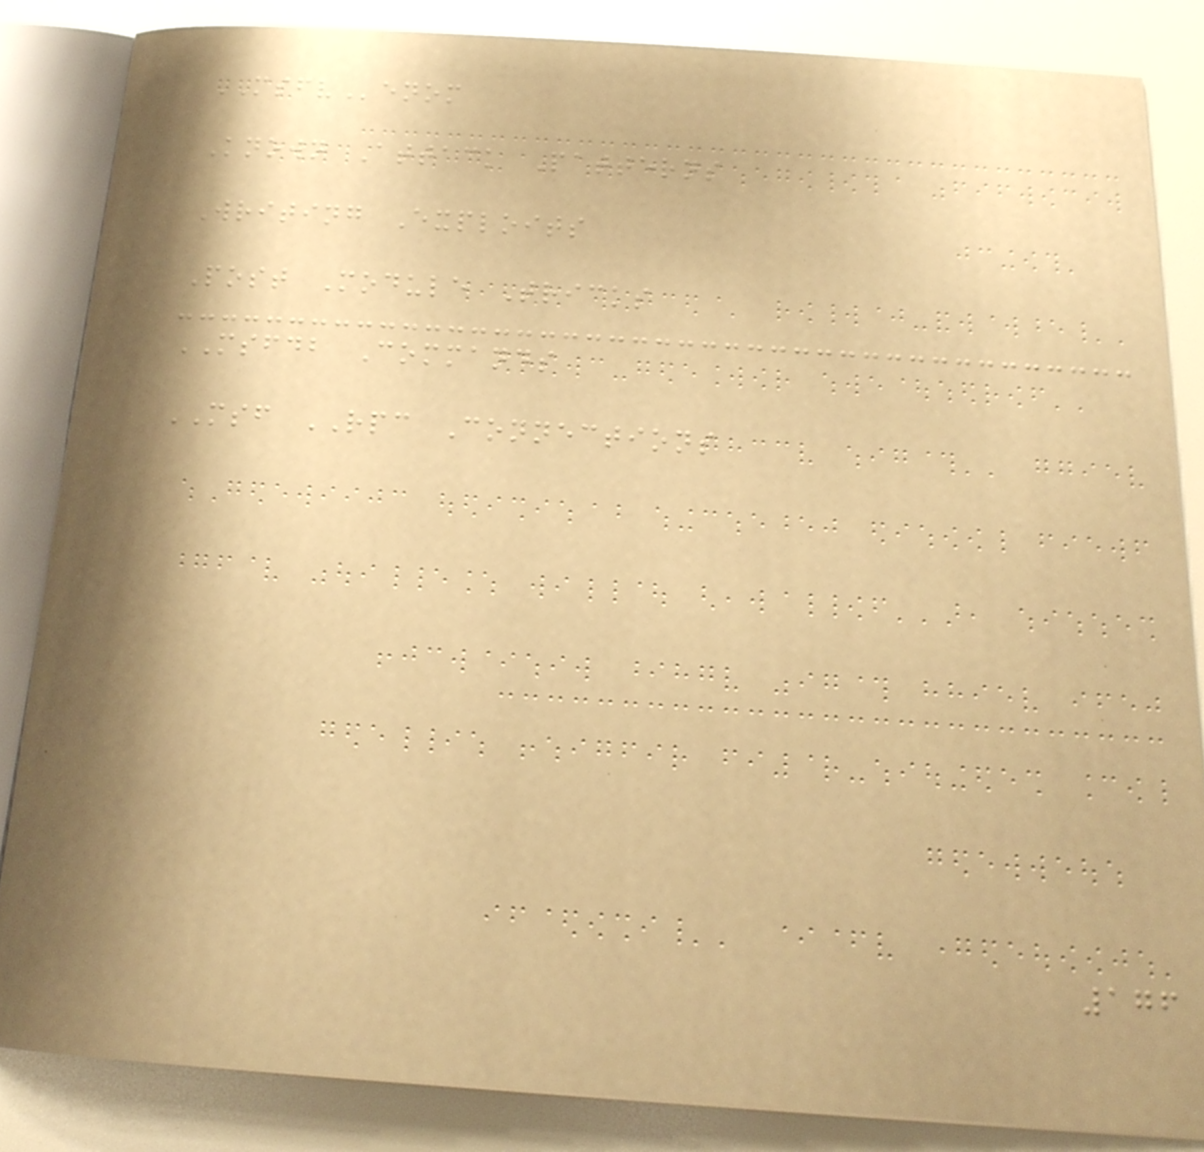MSFVenom
Known Attack Patterns
Writing Exploits
Post Module Tricks
MSFDB Commands
MSF RPC Connections
176
